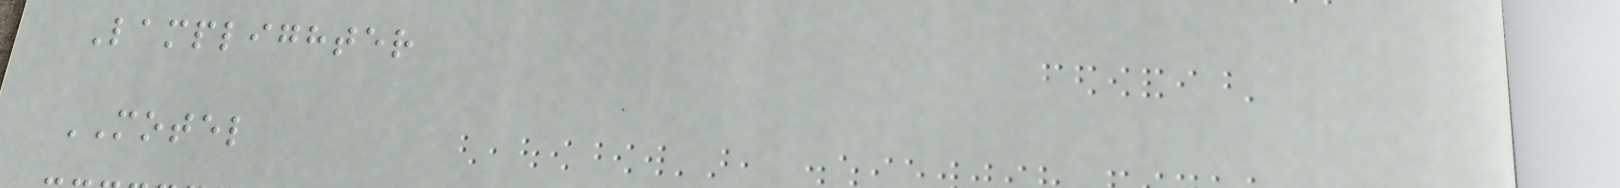Lamplighter
MOTEL
